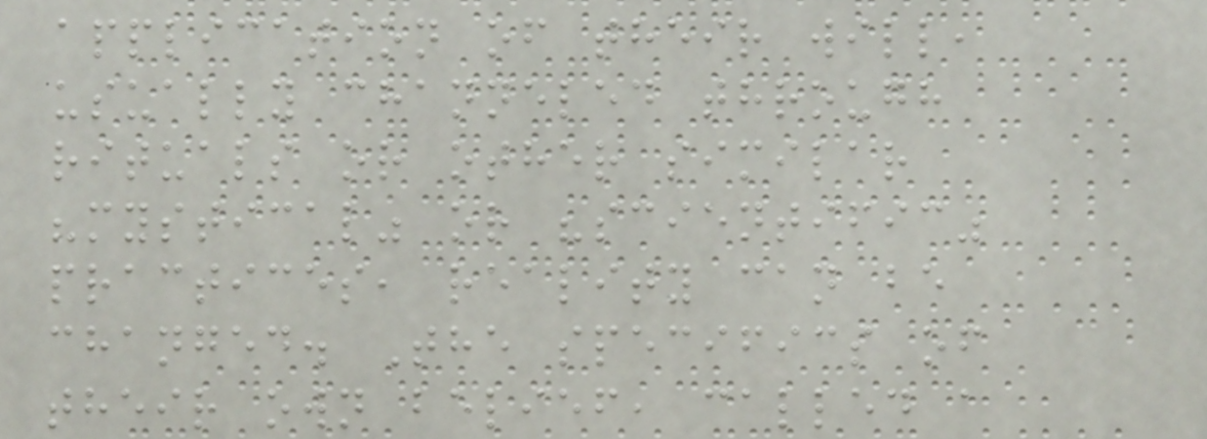application of their will,
usually channeled through
rituals or other similar
"mystical" or "scientific"
practices, reality can be
changed. The specifics of
their own belief, called a
